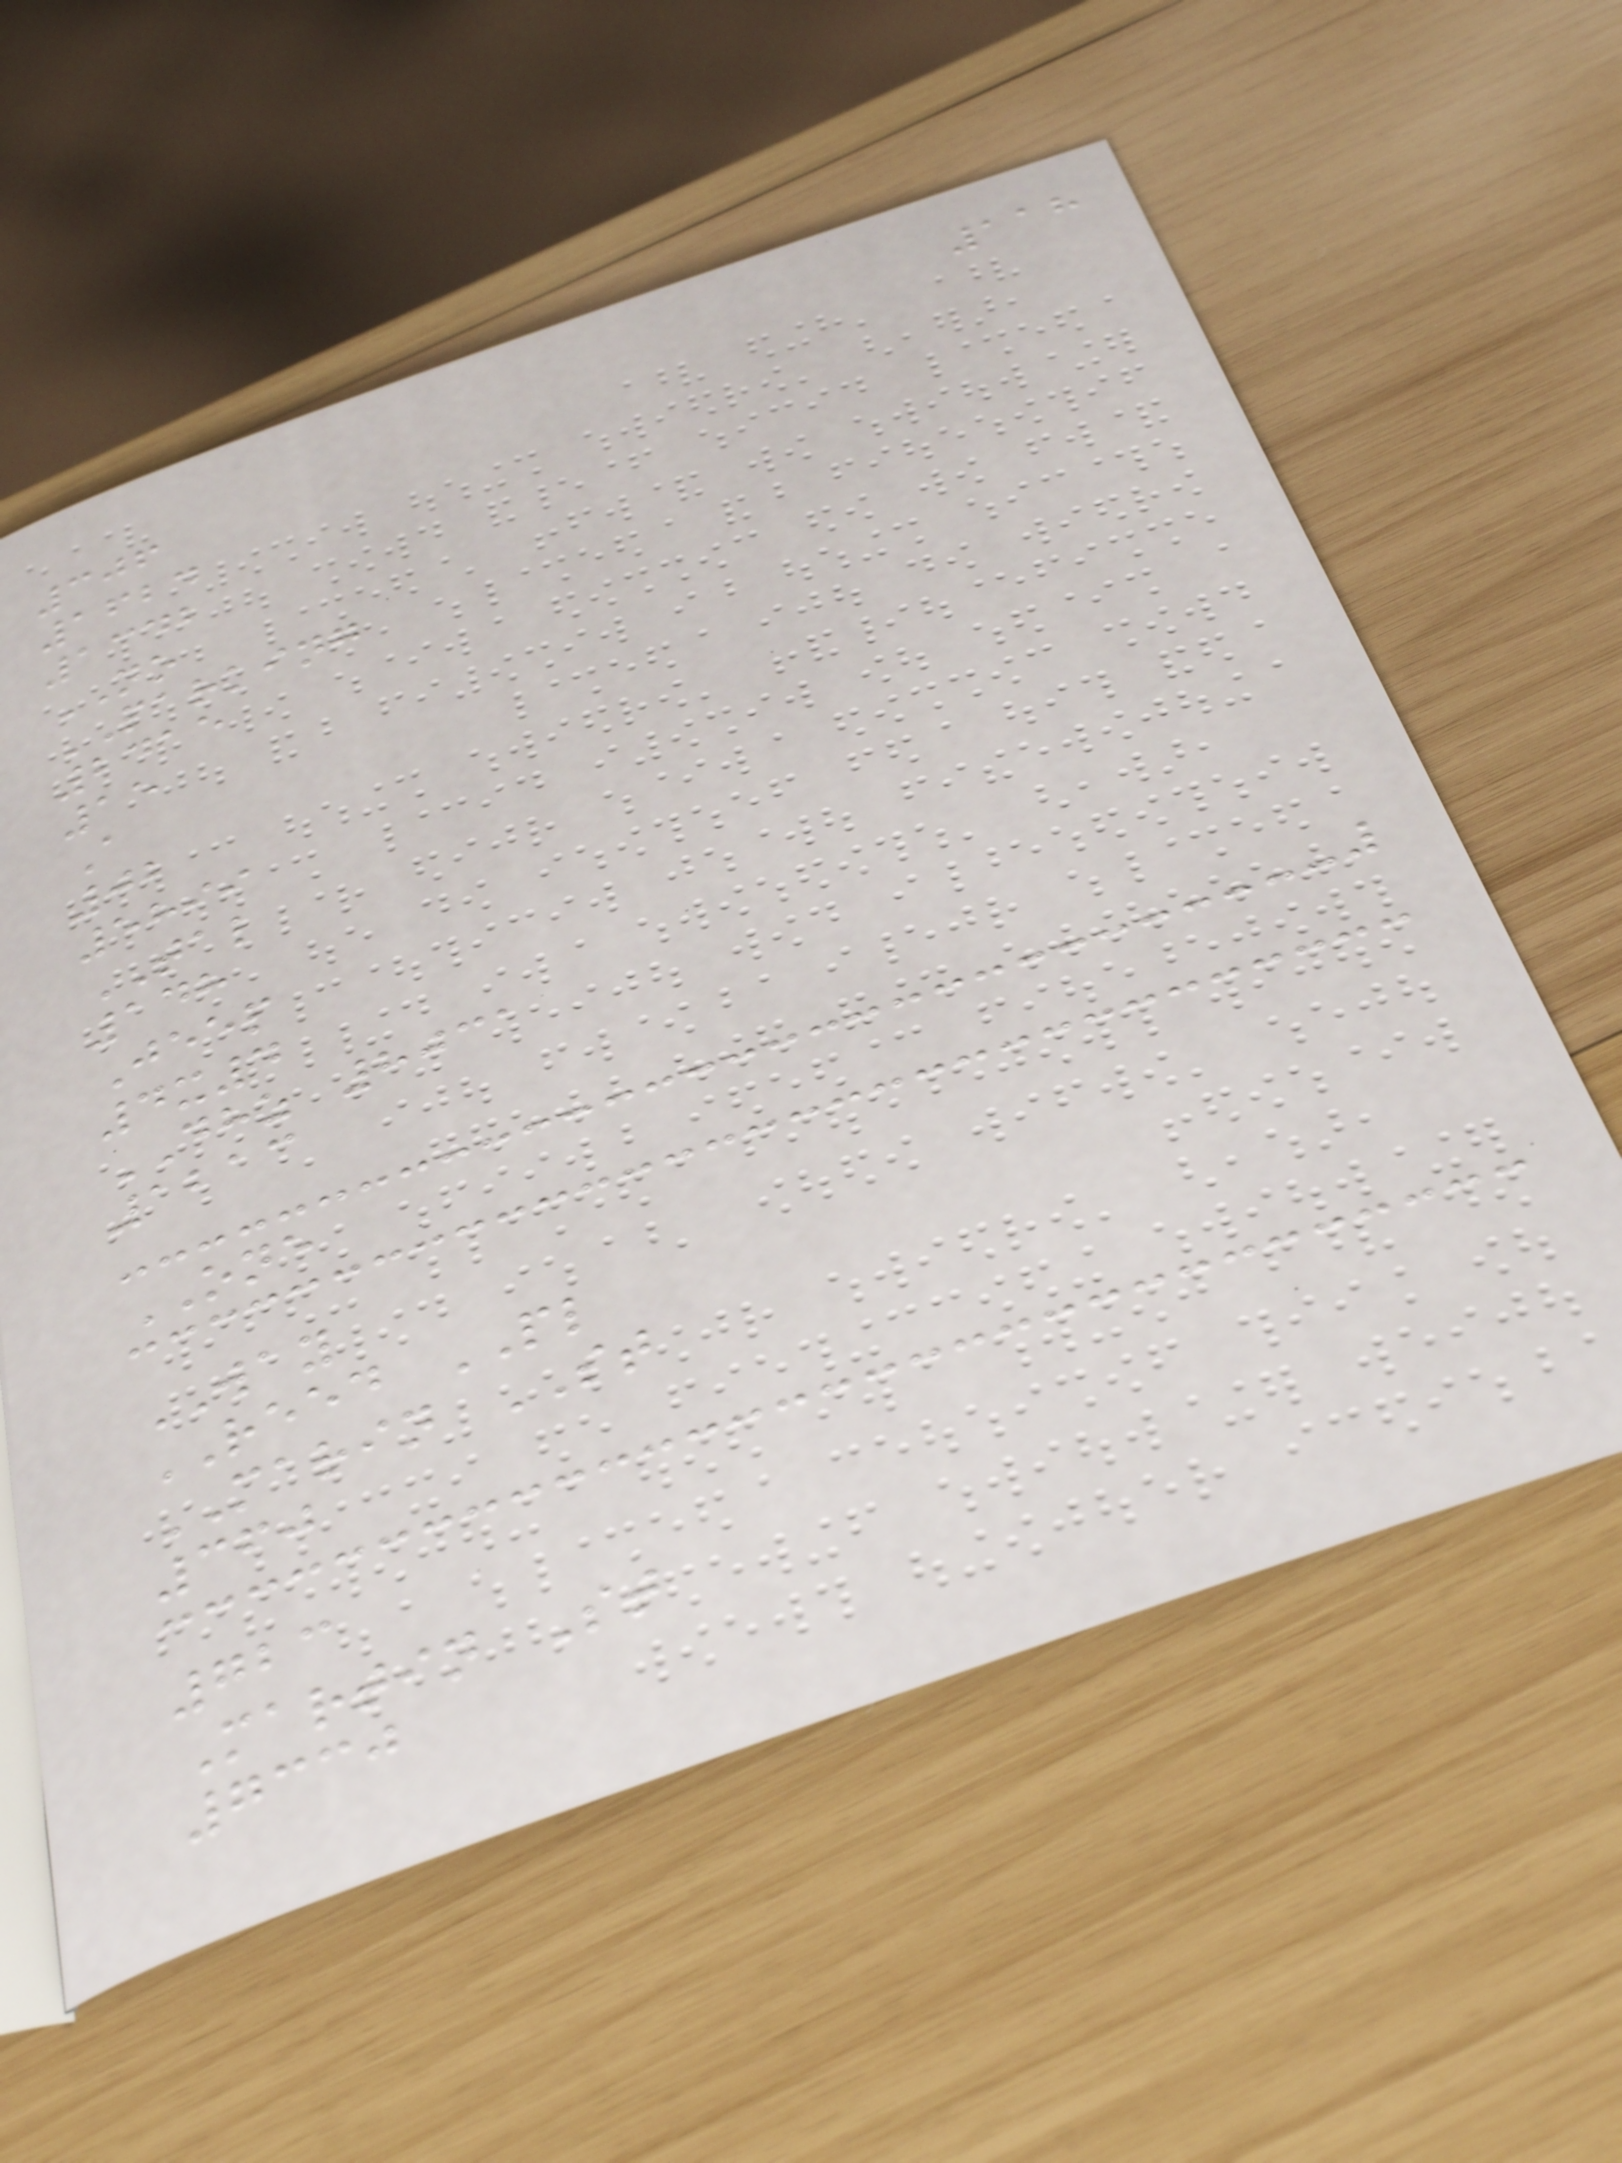118
306
1624
1342
NO
PARKING
2415
15
A
02
5899
TAL
148
Jeep
4x4
DHZ 8031
1213
ONE
WAY
REED PL
MARIN ST
360
723
Martin St
7330
